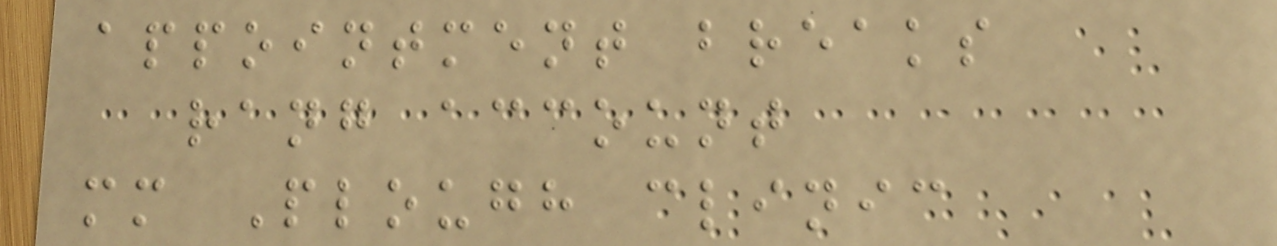appointment breaks
rang account
mm Plough clinic
